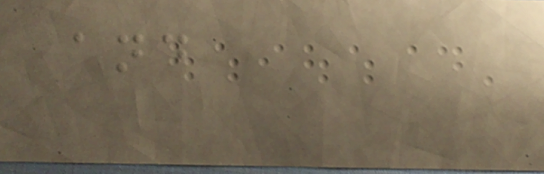and
